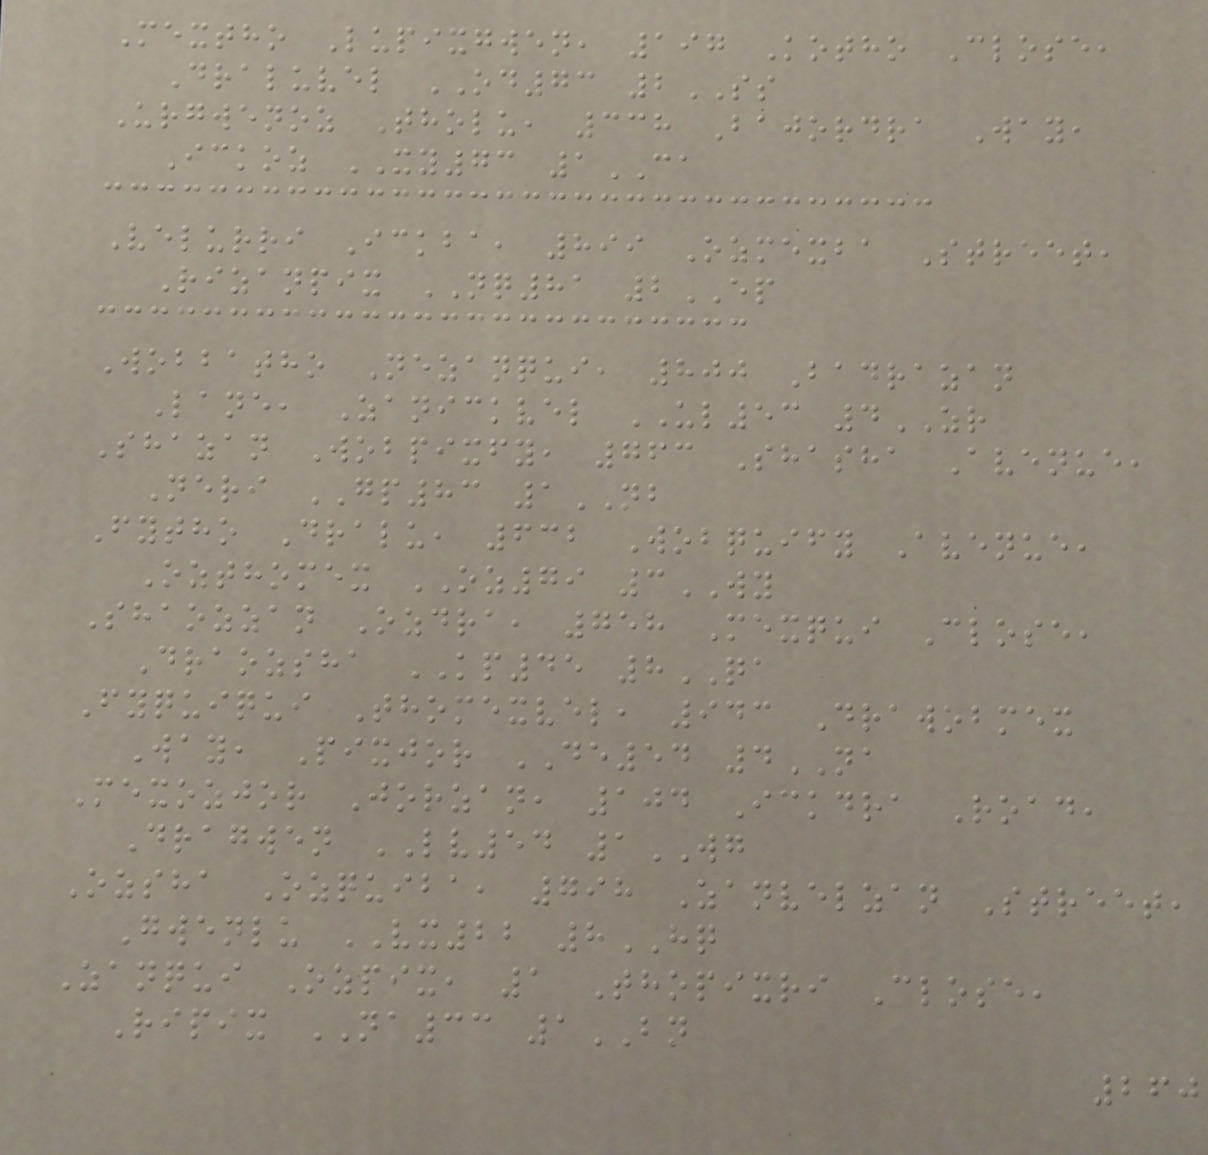Mextho Lupixgwen, 197 Kotho Close,
Draluvel OD73 2SS
Urgwenoz Tholu, 338 Bajordra Way,
Ickoz XY73 1CA
Velurri Ickba, 899 Ozmexba Street,
Rizanpix NQ81 2EP
Wobbatho Nezanqui, 800 Badrazan
Lane, Zanickvel UL53 4ZR
Shazan Wobpixfy, 763 Shasha Avenue,
Neri GP83 1NB
Fytho Dralu, 632 Wobquify Avenue,
Ozthomex OZ79 3WY
Shaozzan Ozdra, 758 Mexqui Close,
Draozsha KP45 8QA
Fyquiqui Thomexvel, 943 Drawobmex
Way, Pixjor DE54 4NA
Mexozjor Jorzan, 104 Ickdra Road,
Dragwen LV54 1WG
Ozsha Ozquiba, 798 Zanvelzan Street,
Gwenlu VX22 8HQ
Zanqui Ozpix, 1 Thopixri Close,
Ripix NA33 1BN
260
